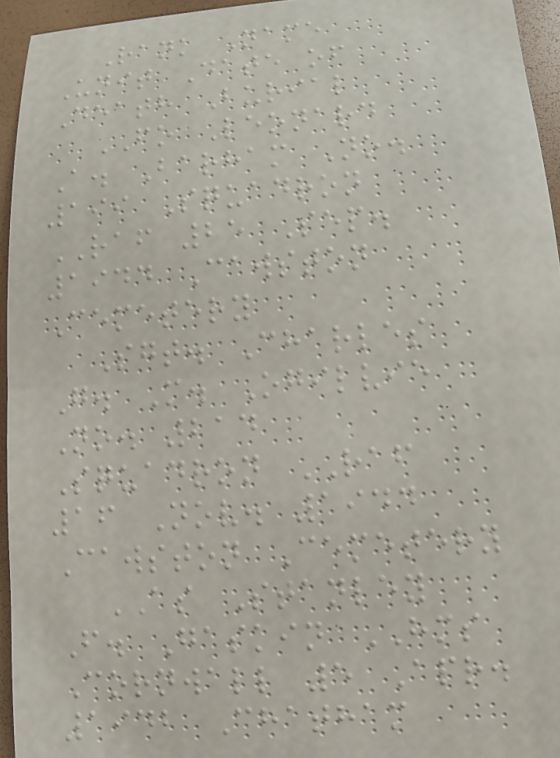Rank Name
Unit Date of
Death Burial
FO Leonard
A. Barham No.
199 Squadron
RAF 25 Sep.
1944 Cawston
Cemetery
Sgt. Charles
G. M. Ogilvie
No. 214
Squadron RAF
16 Nov. 1944
Cawston Cemetery
AS Stanley
F. Gaskin HMS
Cornwall 5 Apr.
1942 Chatham
